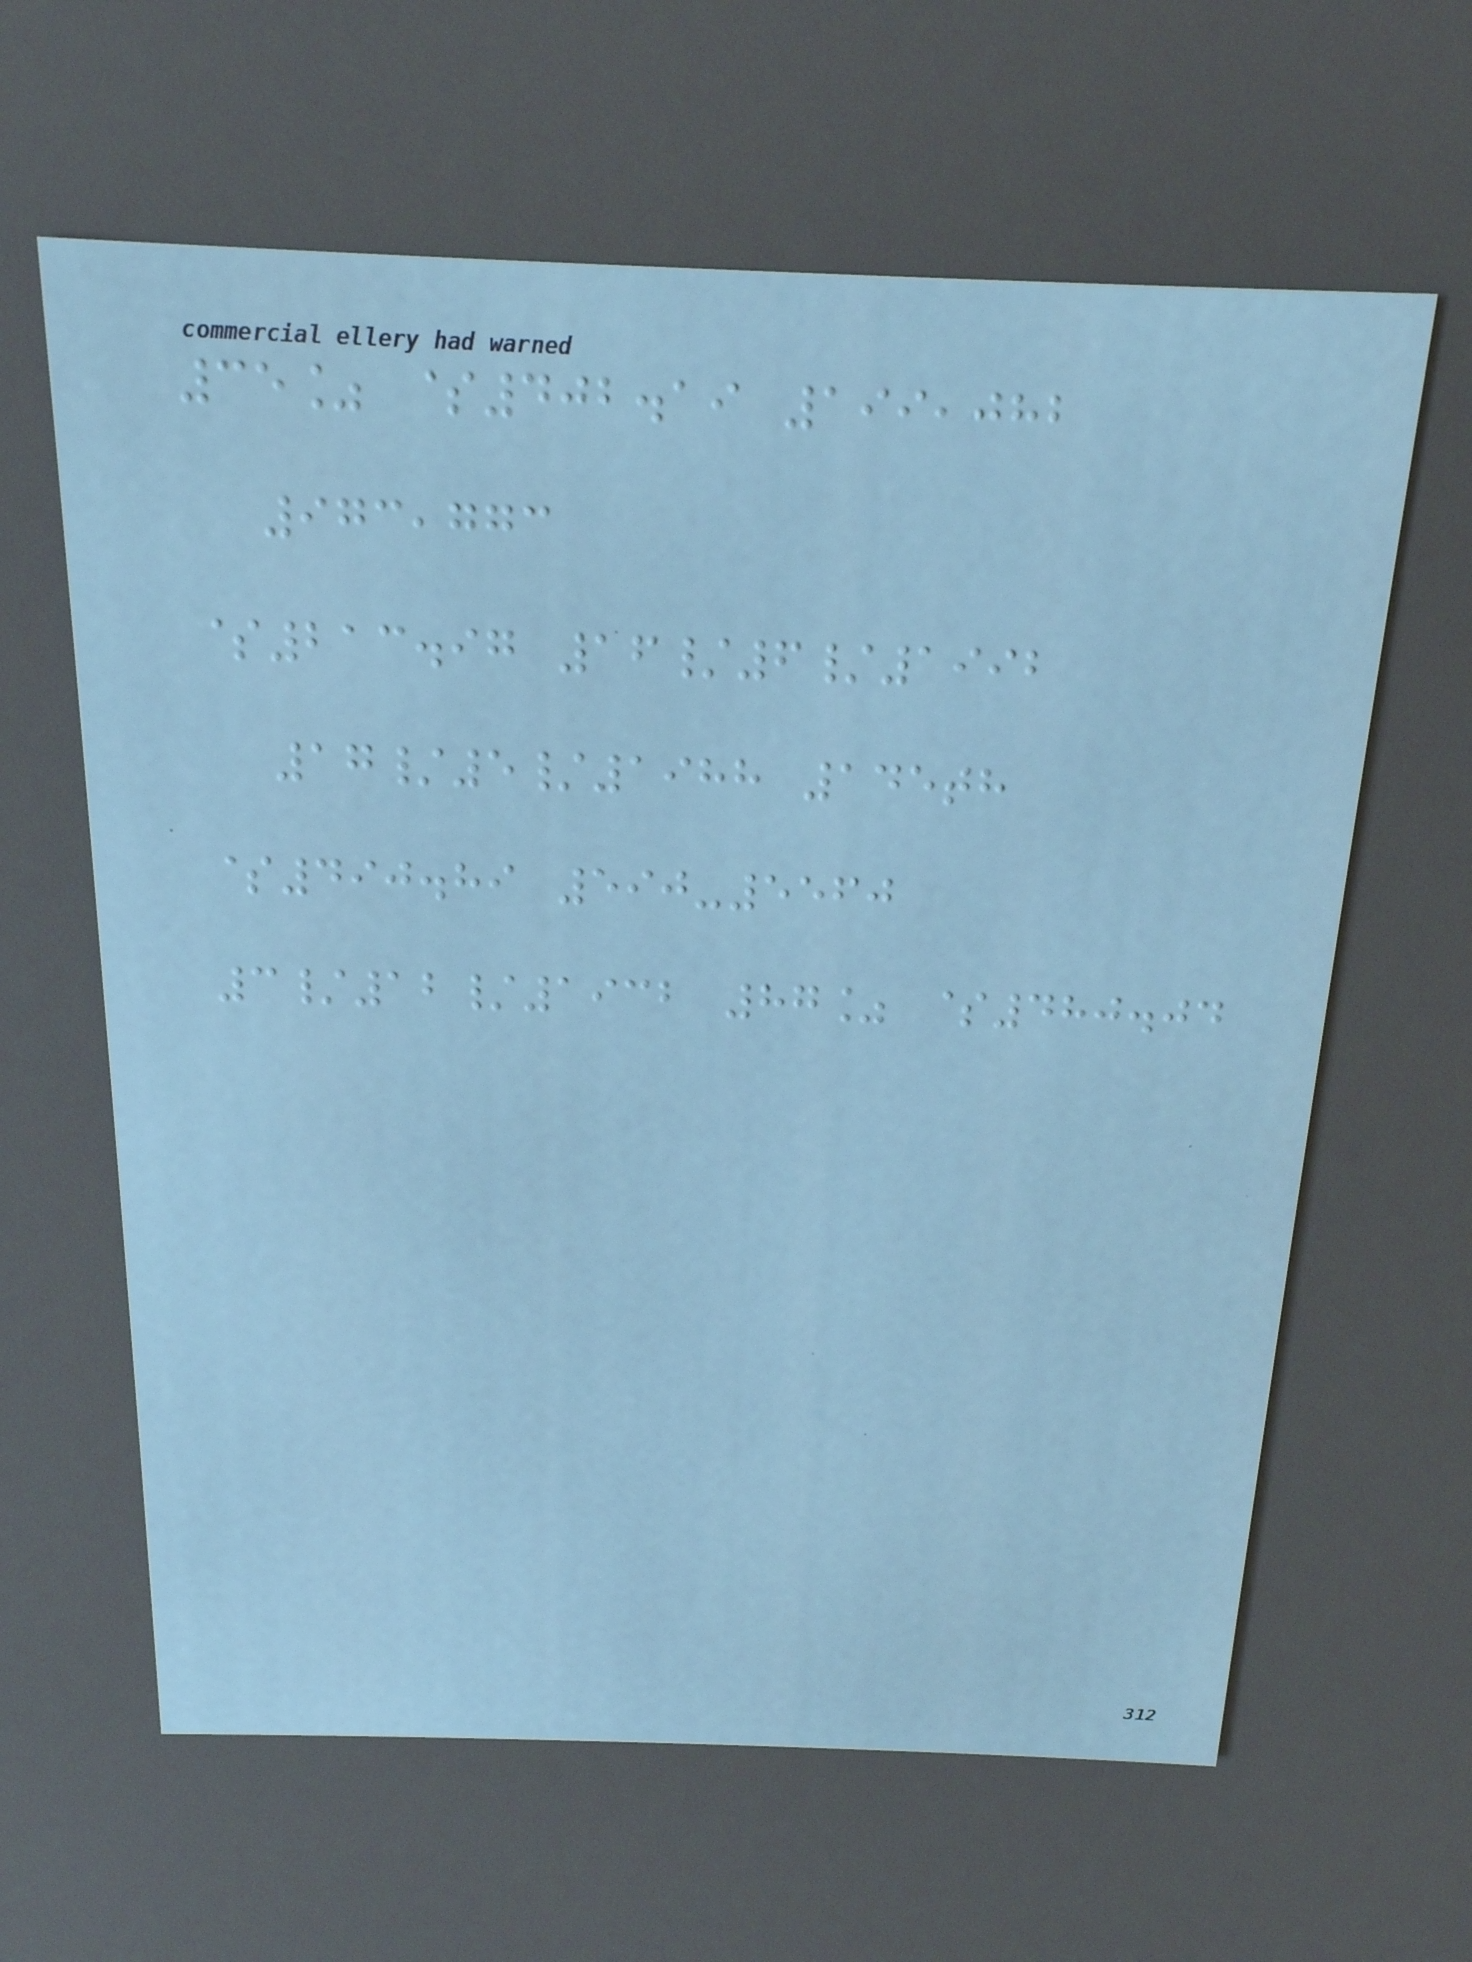35% $402.19 199,082
973,773
$213.97 16/6/1992
17/5/1988 145th
$490.89 590-5560
3/12/1932 87% $480.04
